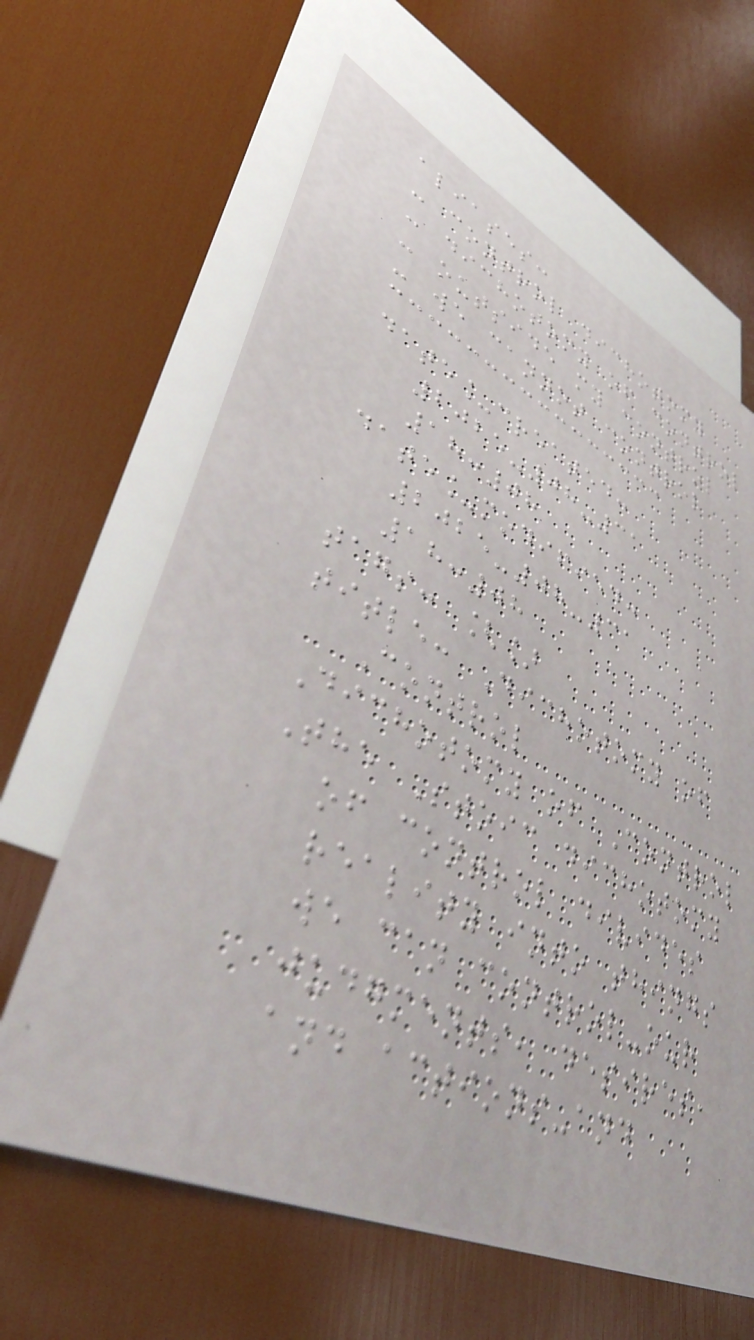aliases:
- control dichotomy
- dichotomy of control
- outside my control
- we cannot control
date_created:
2025-08-31
18:08
date_modified:
2025-08-31
18:08
tags: []
title: Dichotomy of
Control
Dichotomy of Control
The Stoic dichotomy
of control divides
reality into things
we can control-our
judgments, desires,
and actions-and
